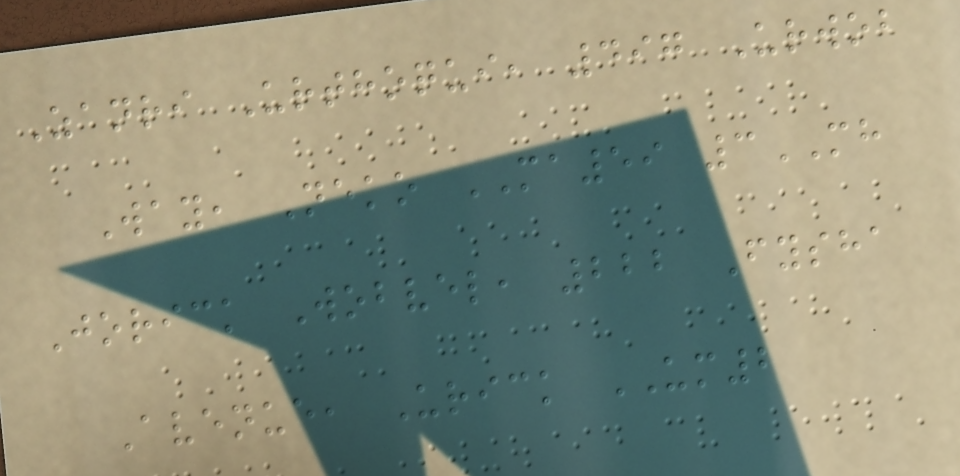Zanri Urthoqui, 497 Urwob
Way, Neko MA59 3MH
Jorick Wobvel, 222 Fysha
Avenue, Urick UM2
